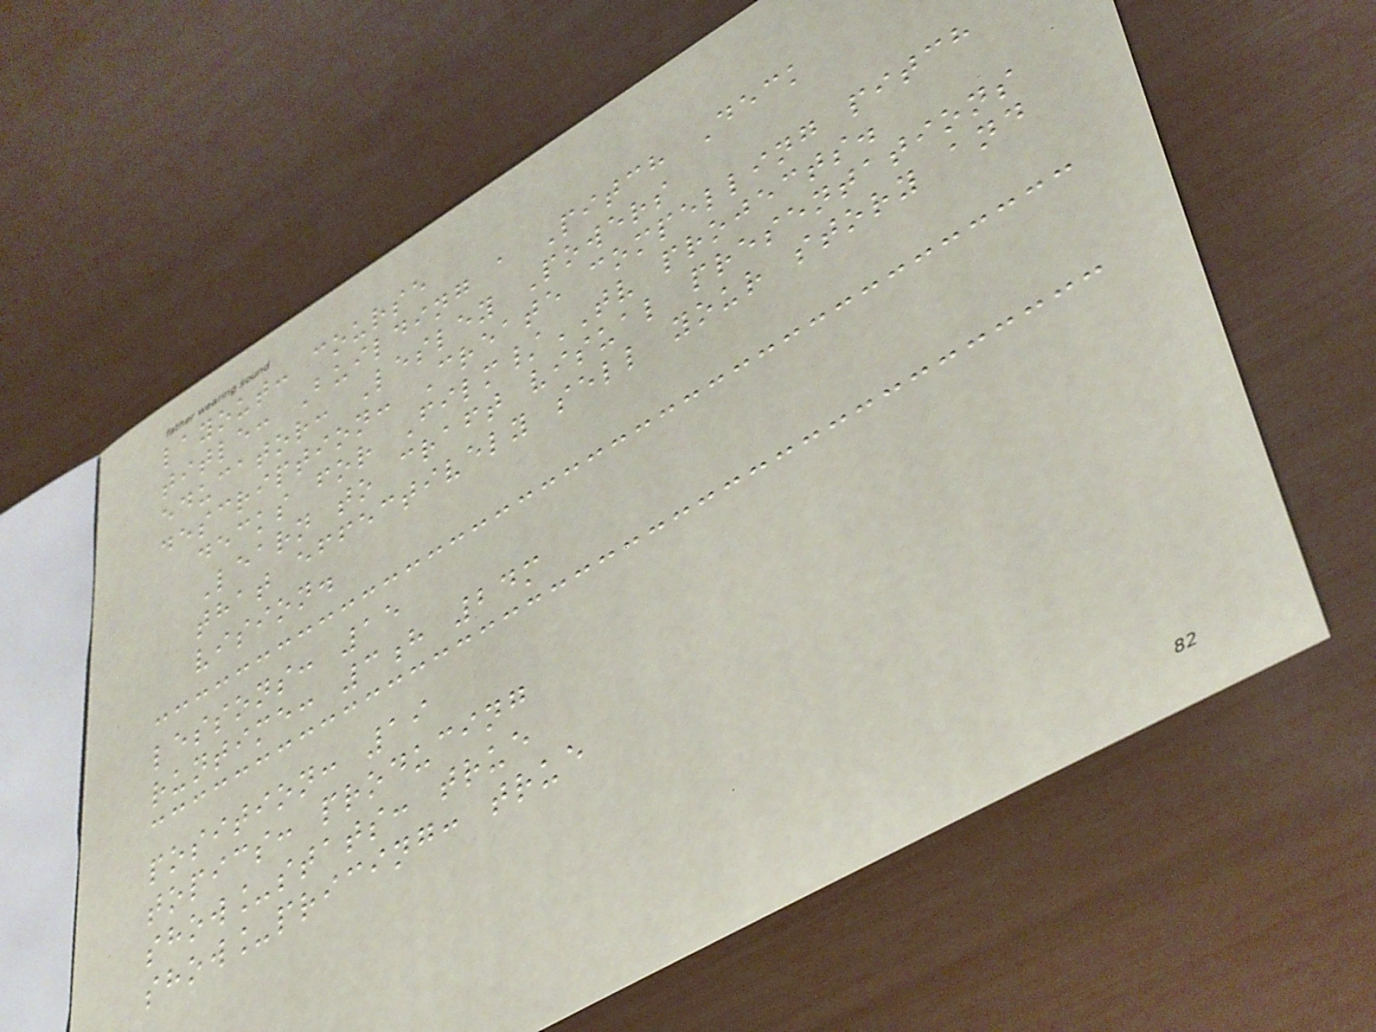layout: course
title: Building a Pitch Deck
educator: Lesley Powers
description: Create compelling pitch
decks for Film/TV projects.
Learn to craft visual presentations
that effectively sell your story and
vision.
lessons: 15
runtime: 3h 24m
position: 19
topics: producing
show_stats: true
show_pricing: true
